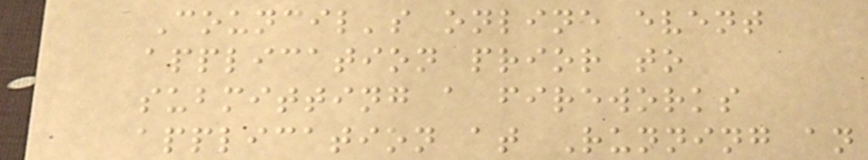Council's online event
application prior to
submitting a fireworks
application at Running an
